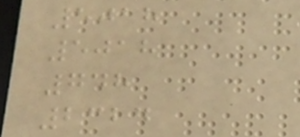5018
5018
748
2324
